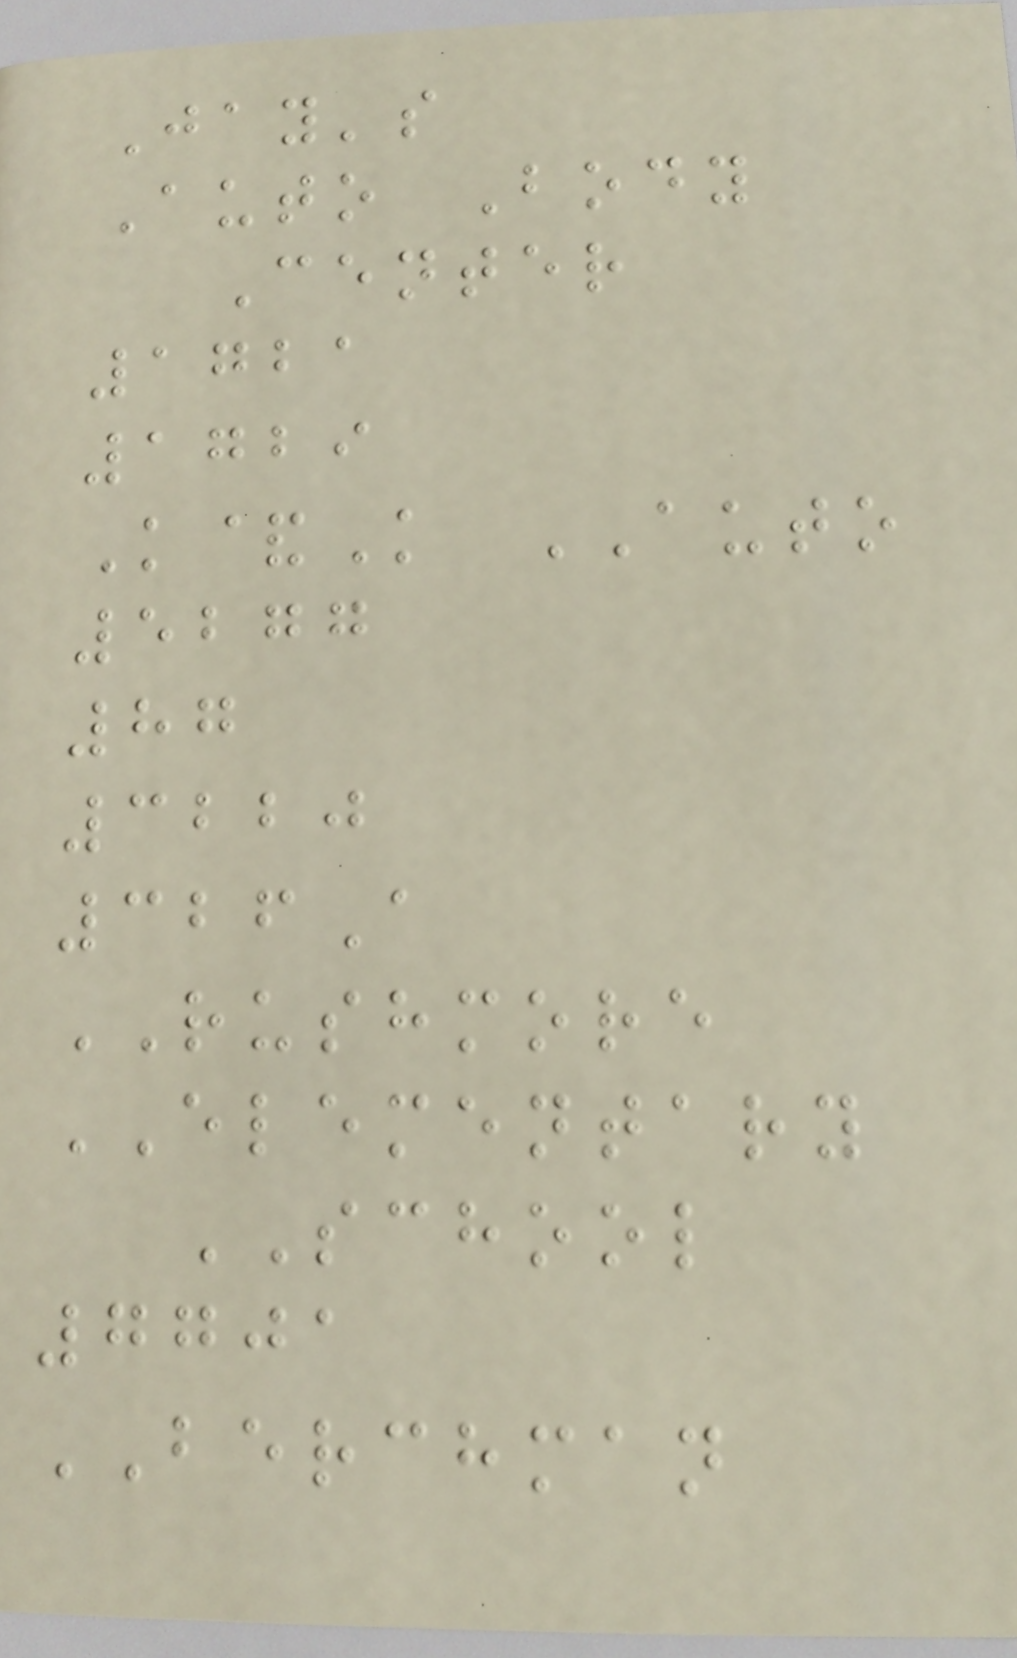Jay's
Auto Body
Center
1721
1729
K&K AUTO
5277
87
3220
326A
RUSHMORE
ELEMENTARY
SCHOOL
7701
BERCHMAN
